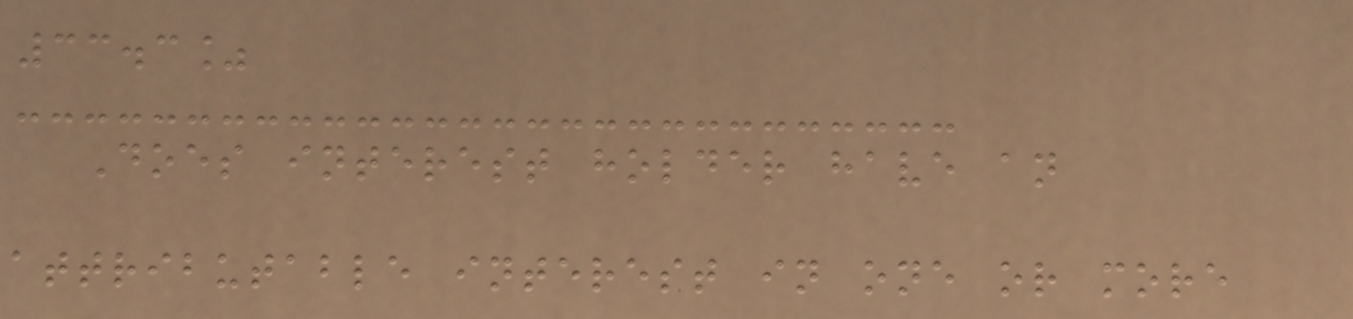33.3%
Does interest holder have an
attributable interest in one or more
